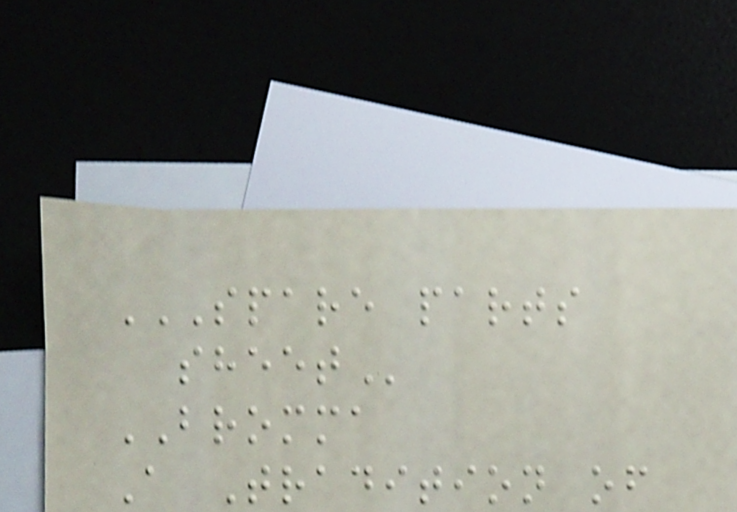SPARE PARTS
SHEET
BROMMA
A Tradition of
